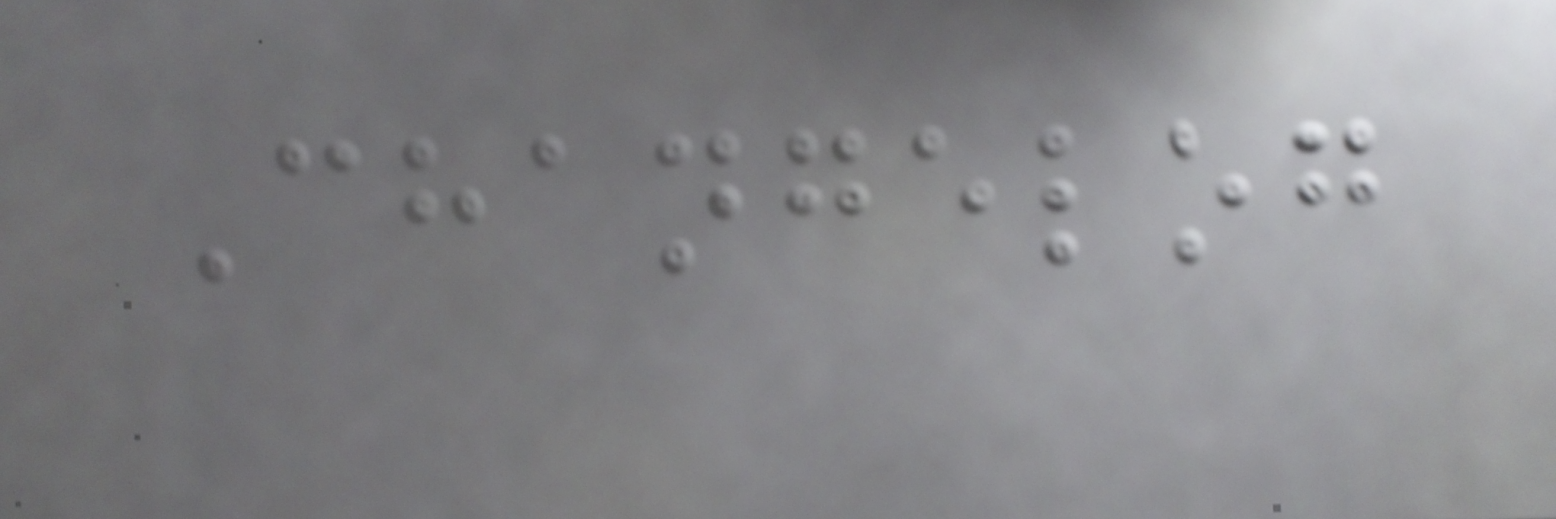Changelog
